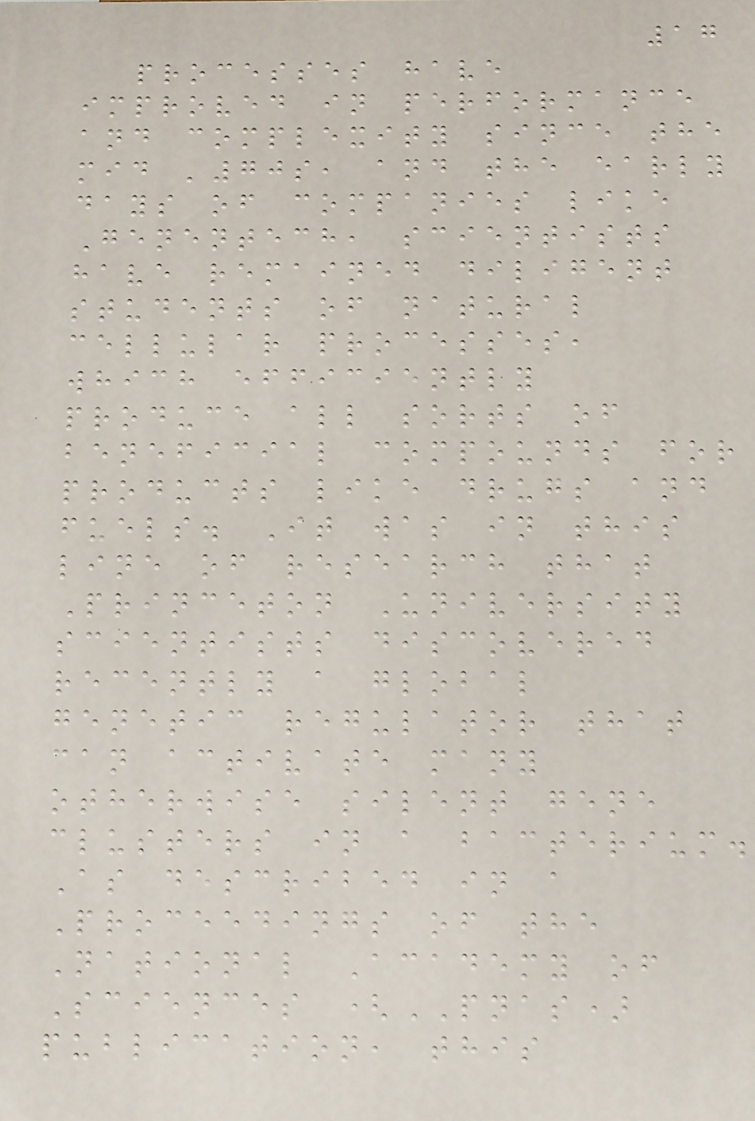17
processes have
improved in performance
and complexity since the
mid '70s, and the early
days of companies like
Genentech, scientists
have remained diligent
students of natural
cellular processes,
which efficiently
produce all sorts of
beneficial compounds for
products like drugs and
fuels. It was in this
line of research that
Princeton University
scientists discovered
recently a global
genetic regulator that
can activate many
otherwise silent gene
clusters in a bacterium.
As described in a
Proceedings of the
National Academy of
Sciences (PNAS)
publication, this
